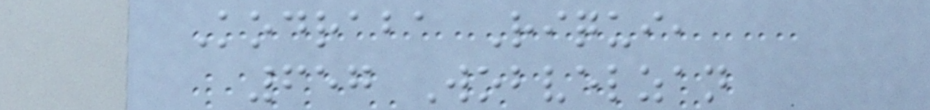Kodraba Riqui,
657 Wobvelzan
